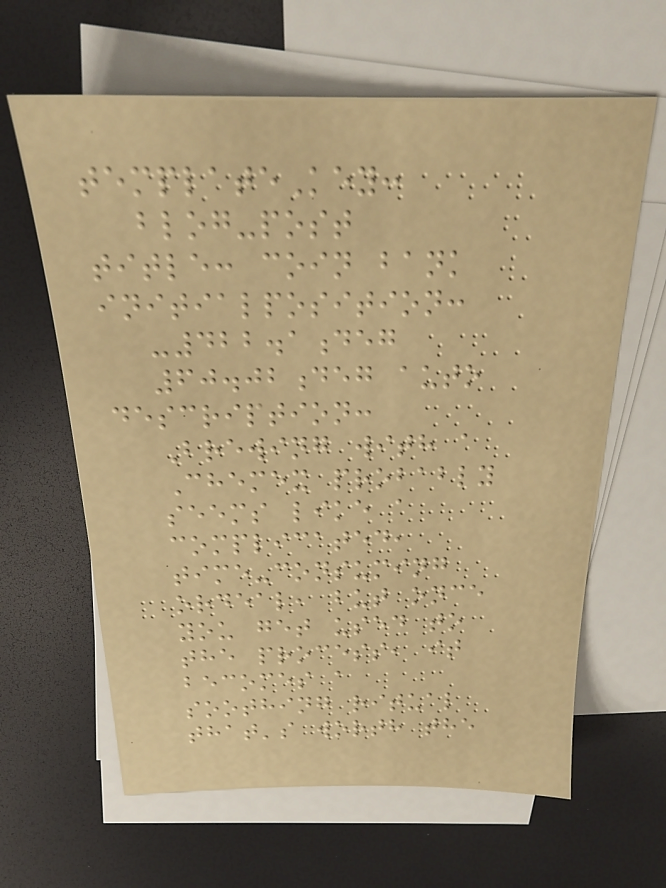templateKey:
blog-post
title: coin bank
initialposition:
-422.1deg
60.02deg auto
description:
Brewing with a
Chemex probably
seems like a
complicated,
time-consuming
ordeal, but once
you get used to
the process, it
becomes a
soothing ritual
that's worth the
